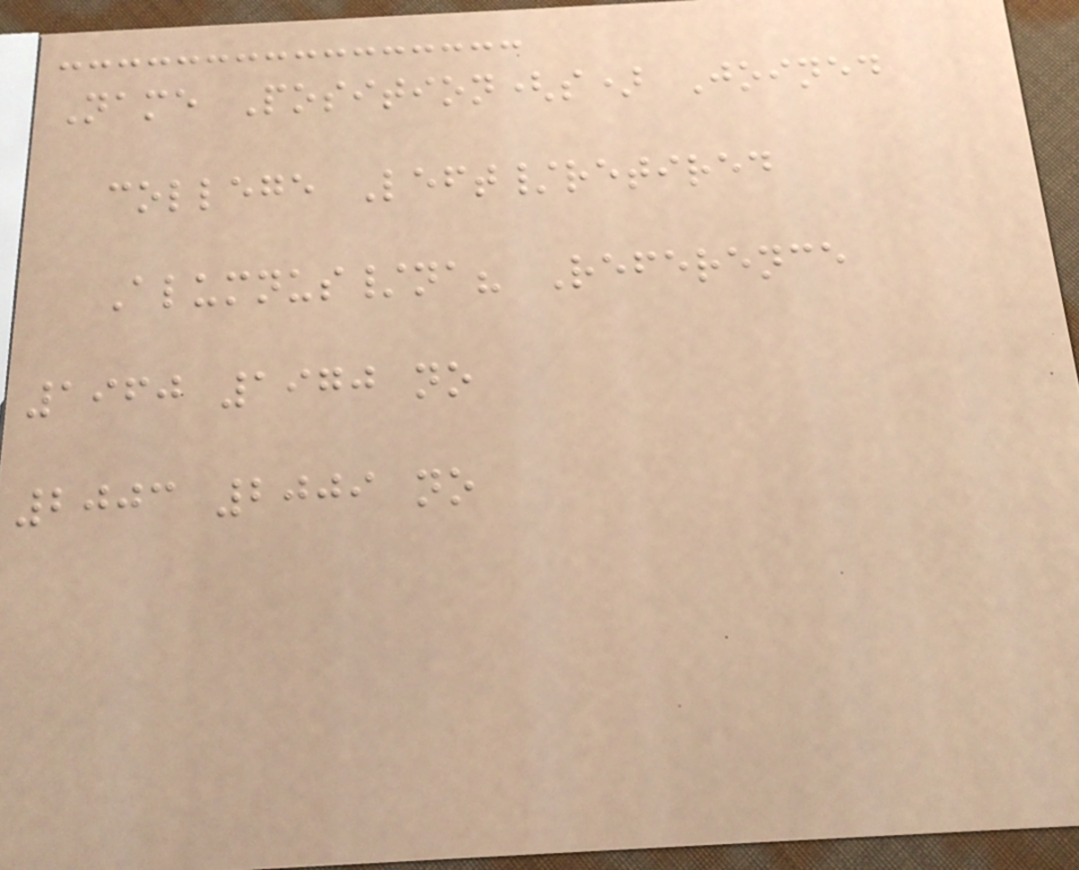Name Position(s) Joined
college Left/retired
Alumnus/na? Reference
1960 1970 no
2003 2009 no
